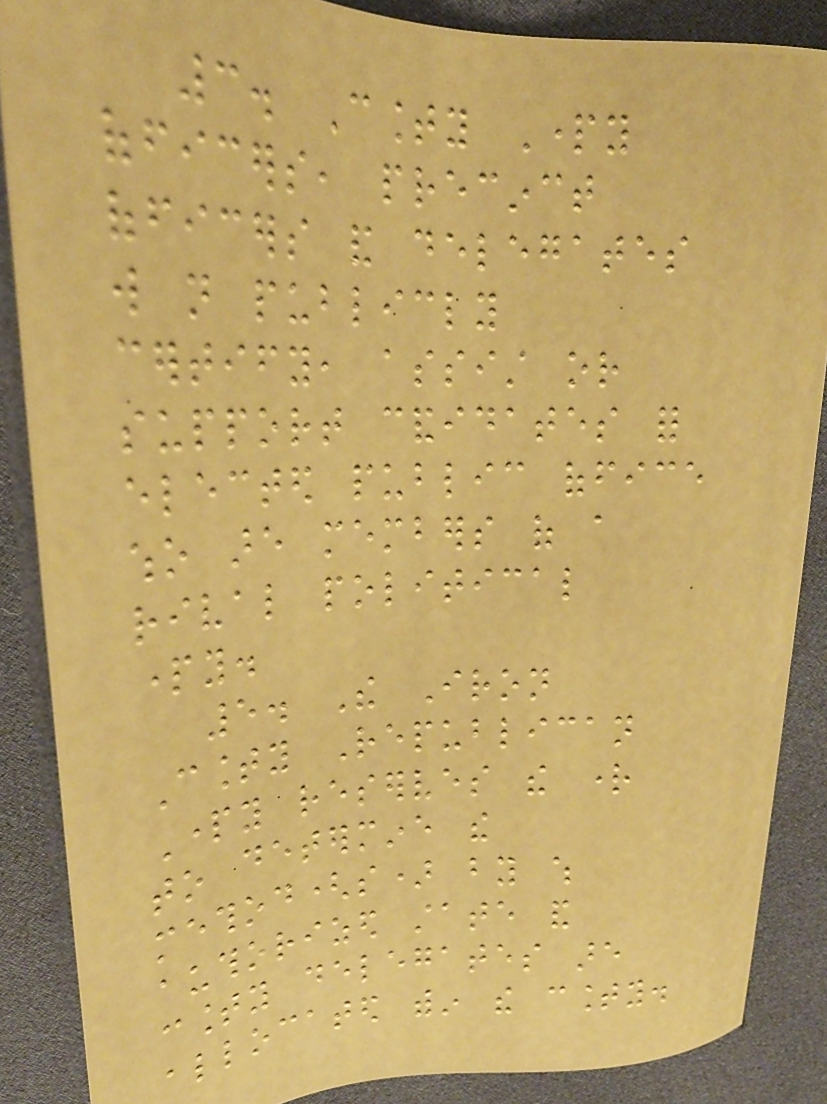3. County Party
officers, precinct
officers and delegates
will not publicly
certify, assist or
support candidates for
elected public office
who are members of a
rival political
party.
5. The Iron
County Republican
Party reserves the right
to determine the
method(s) by which
authorized state and
county delegates are
allocated within the county.
